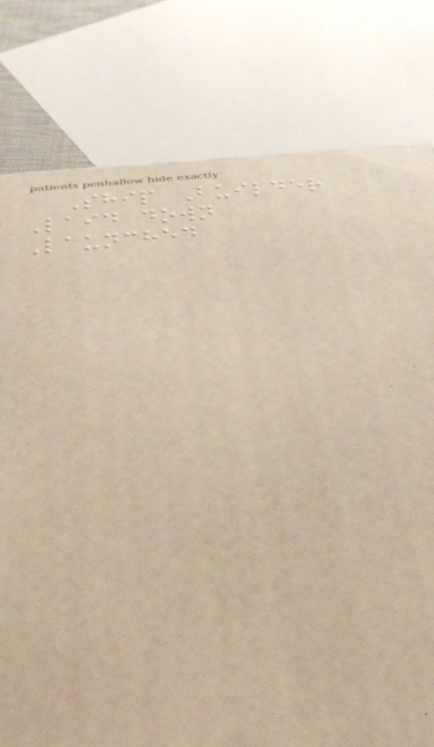Ship Builder
Laid down
Launched
